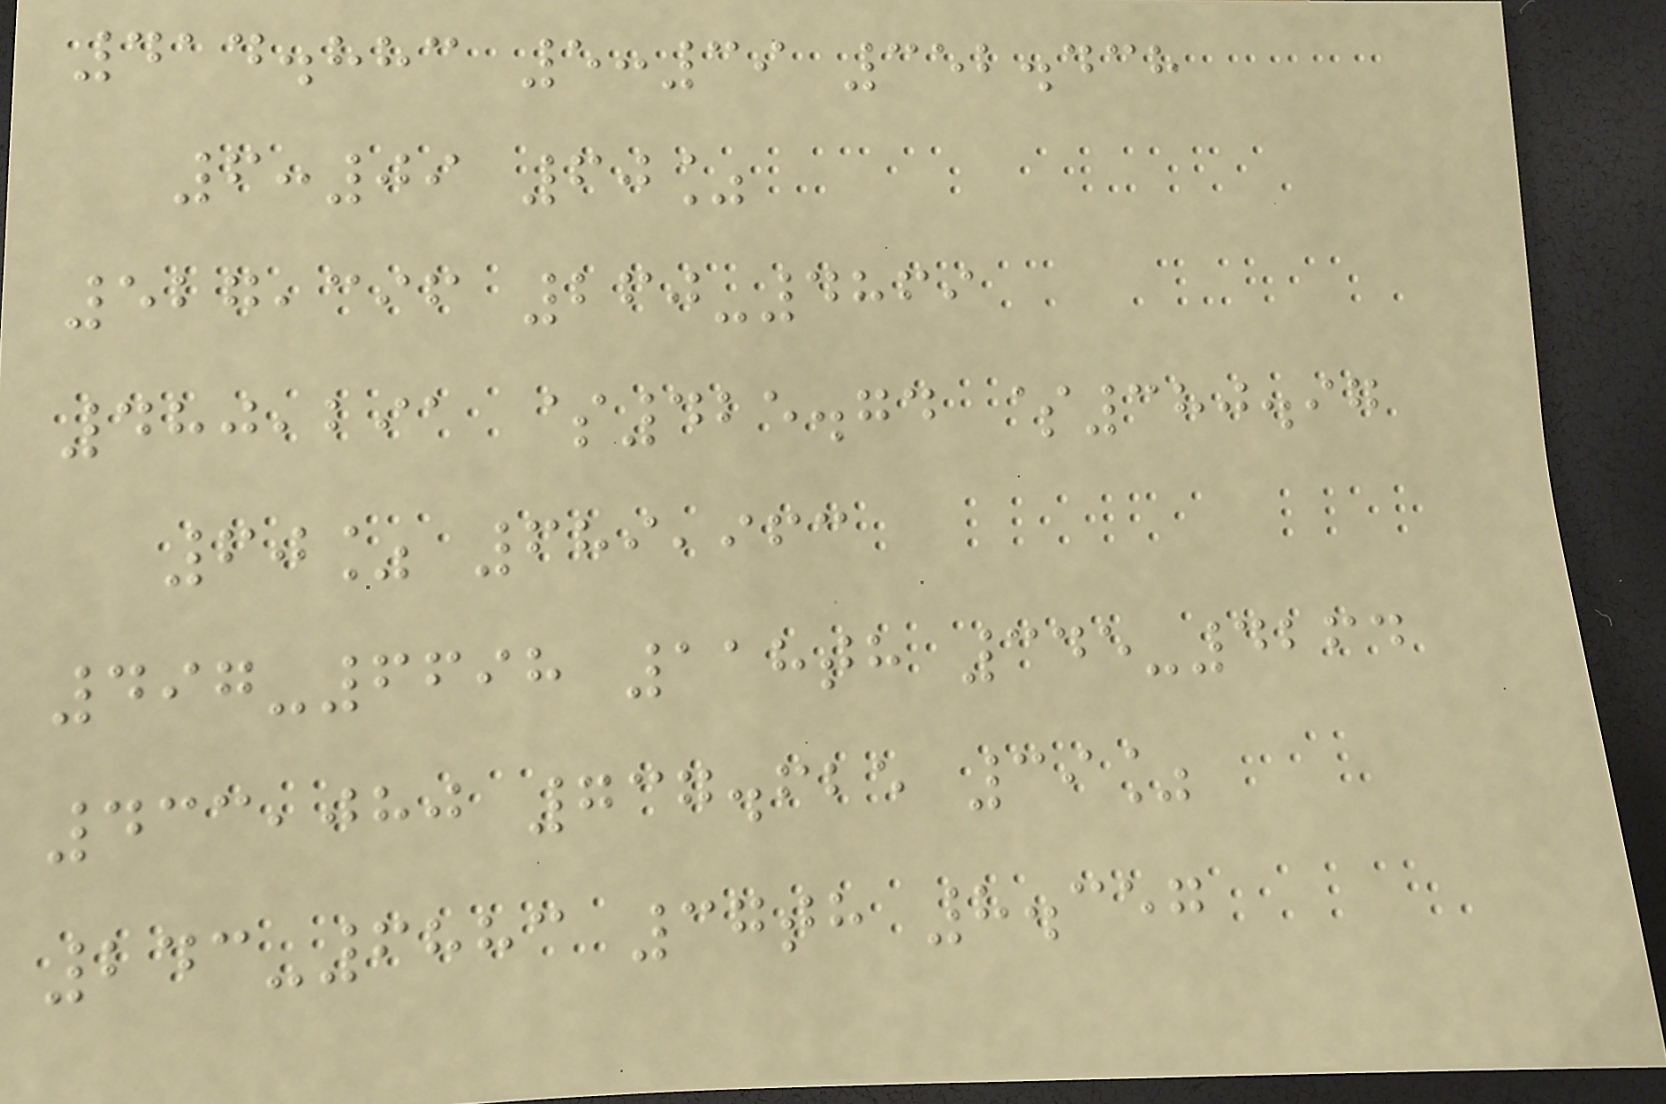414.883 5:39 352.438
6:09 60%
527,396 260-4869
480,291 $425.74 $380.97
60% 689,963
497-6698 118th 345-4264
433,080 737.625 39%
243-6883 37th 8.357
